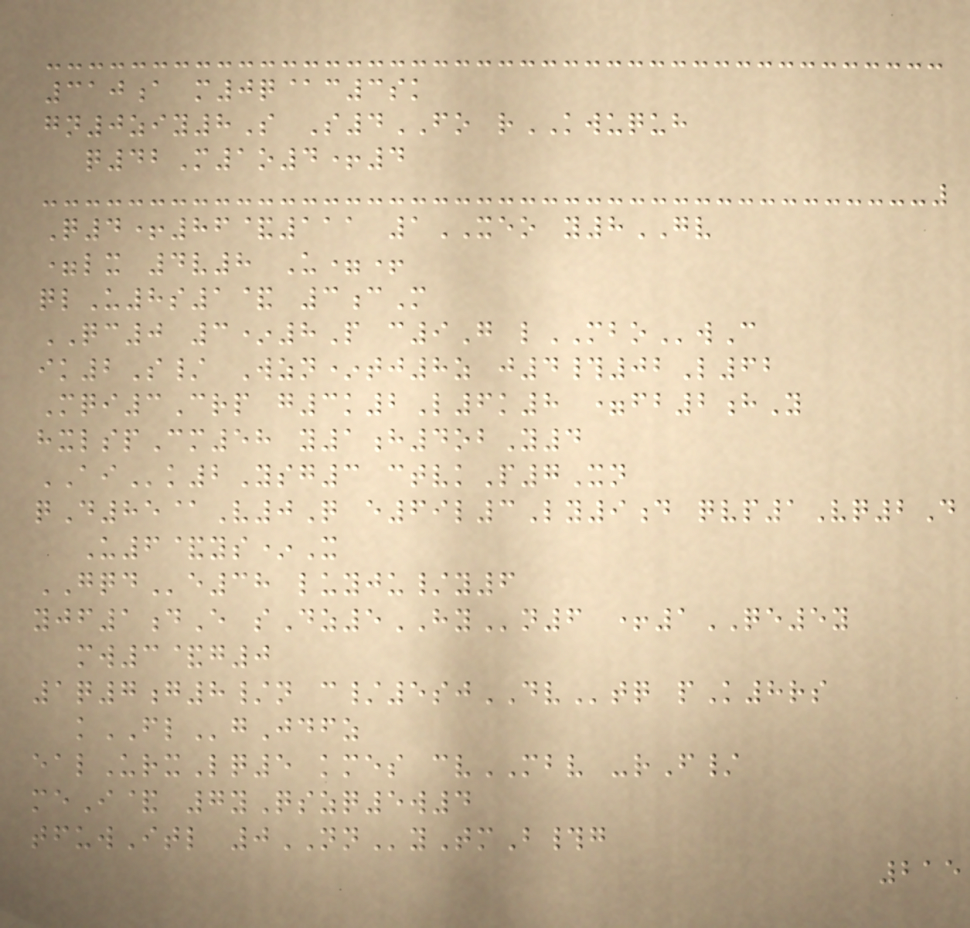310a m0q@c3sk
gn0ziy8S S4FO rKWUQUH
q42M1o4+4
Q4+86&111 1XEO y8GV
=lx 4v8 U=+
qlU8s1& 3cM
QC0 3*8P c9G lMBOwC
ik2S/ Wzn*tj8z j4#02L62
Mqi3Crp g3k2L6k8 =fb2hY
hxlspCm58 y1h4obY4
AIk2Ysg3 ctvkP7Xn
qD85@V0Q e69l3Ly9d qvp1Vq2D
U6&ys*X
GQDe38 luyju/y6
yjf1dE sDz5HYn6 +1QE5y
mw3&g0
1q7g8/n c/5sjDVtq pK8rs
kFLgJdfz
ealUrxLq5 kmes cvMBV -rF/
meI& 7yQszq5w4
tfuwItl 0NNyTmB#g
215
